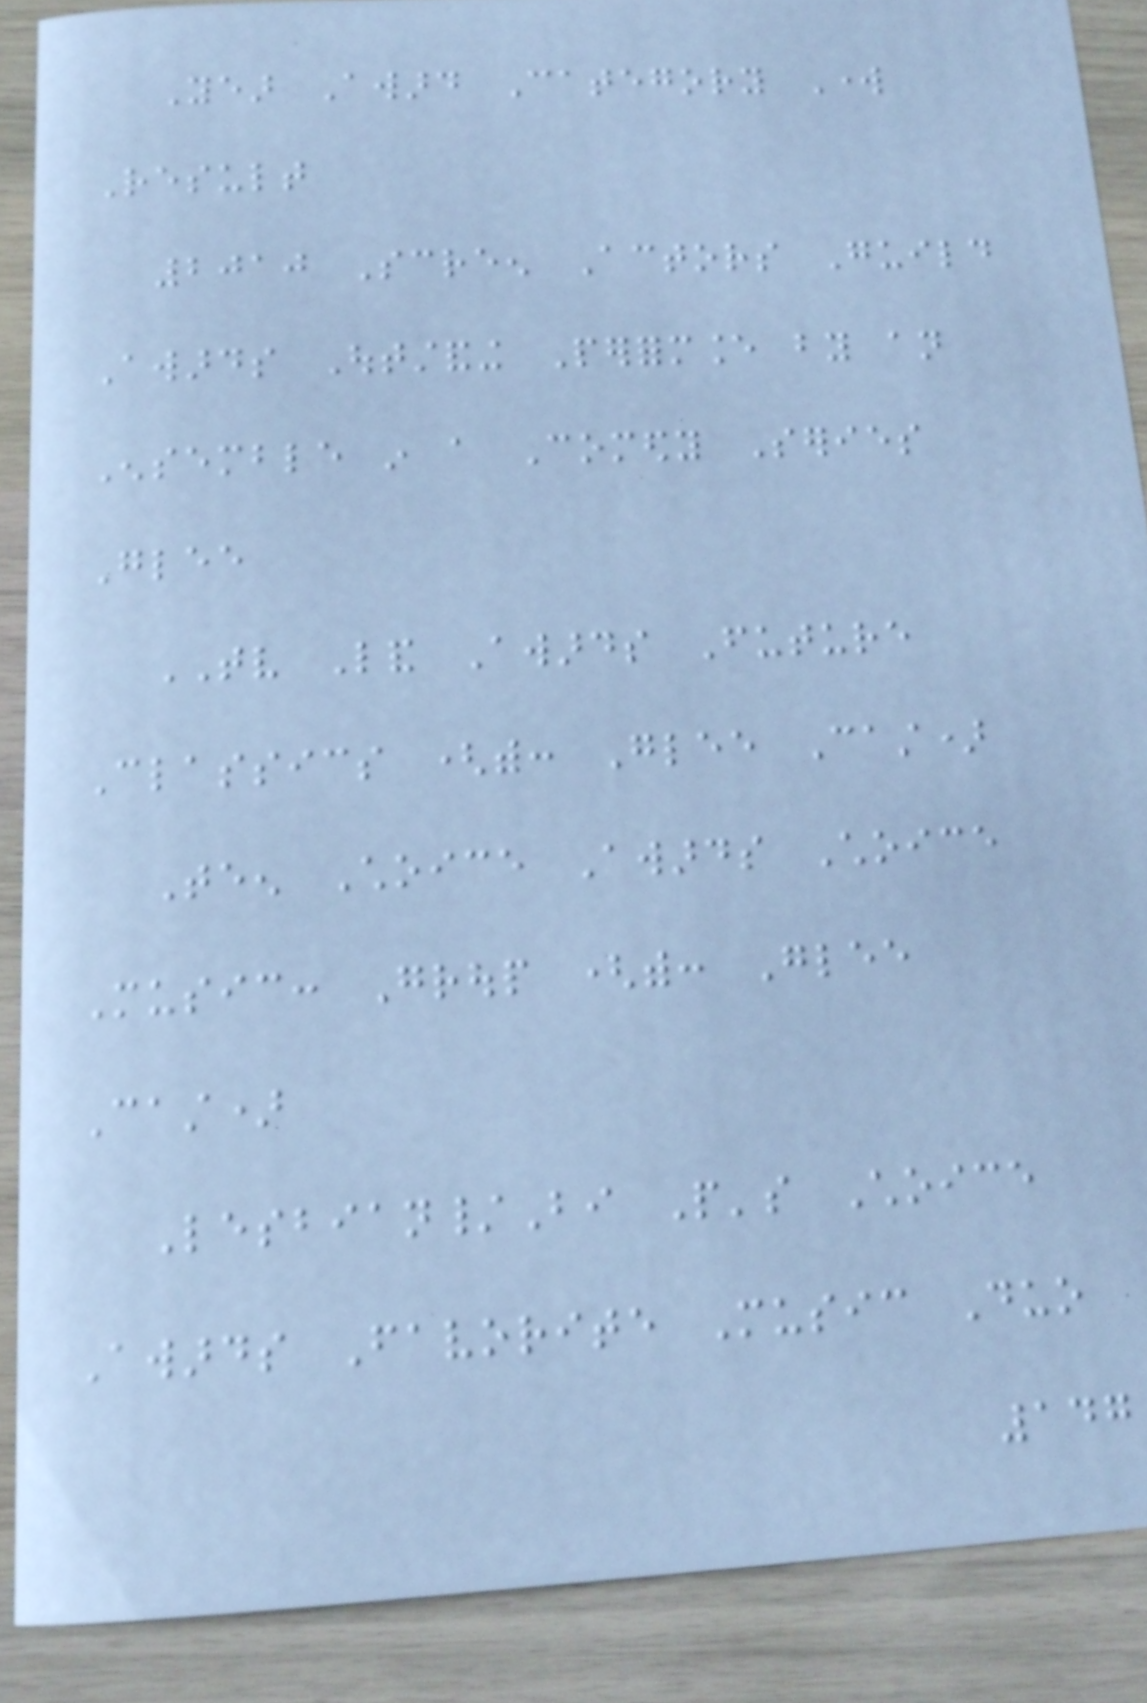Year Award Category Work
Result
2010 Screen Actors Guild
Awards Outstanding Performance by an
Ensemble in a Comedy Series
Glee
TV Land Awards Future
Classics (with: Glee Cast)
Teen Choice Awards Choice
Music: Group (with: Glee
Cast)
Lesbian/Bi People's Choice
Awards Favorite Music Duo
147
